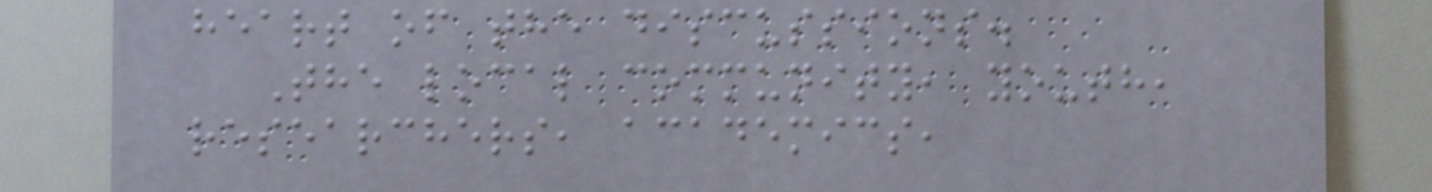heart of the discussions.
The local community, youth,
researchers, academics,
